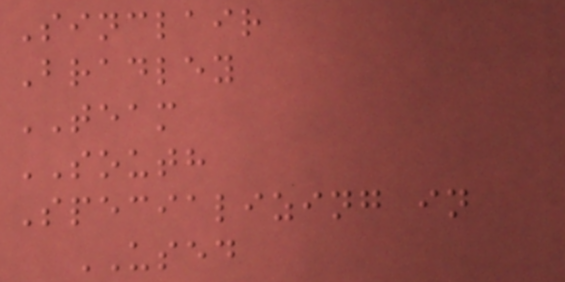Sinclair
Bradley
TEAM
SOUTH
Specializing in
USED
